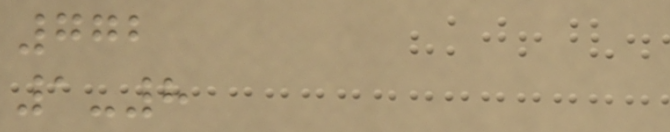772
1-8
